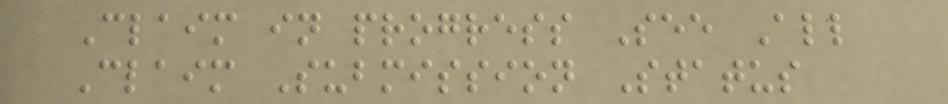Claim in progress See All
Claim Submission Status
